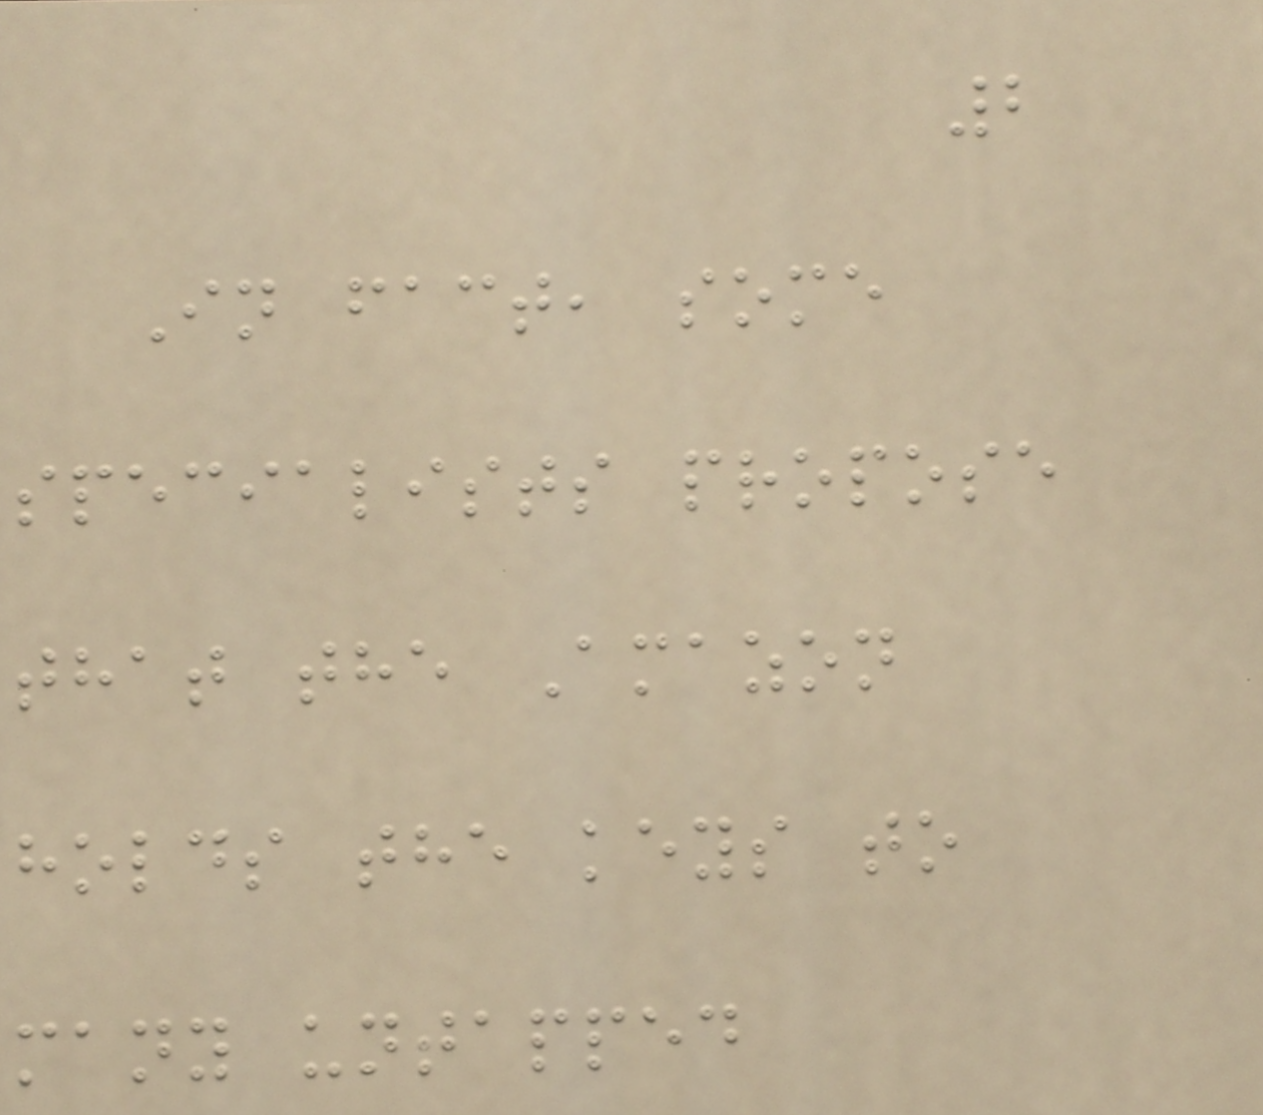2
In fact, some
specialists propose
that the Amazon
holds the keys to
many untapped
